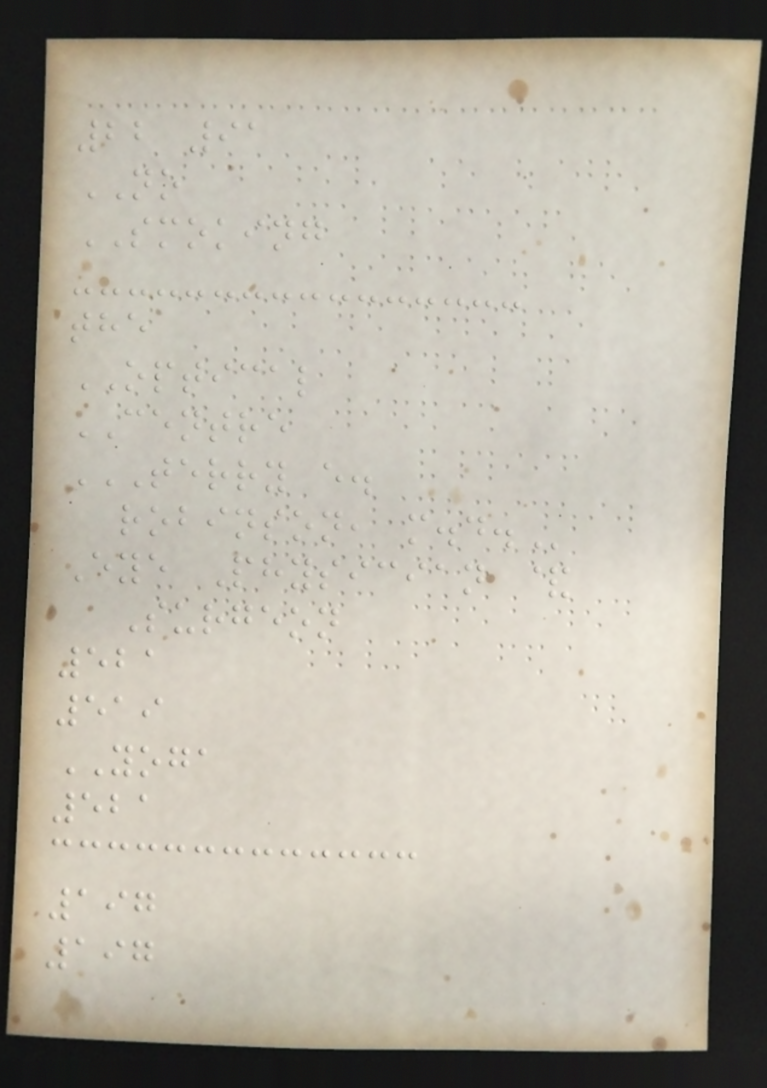22 91
NO
SMOKING
the
OPTICAL
CENTRE
TERRY E.
ROBINSON, M.D.
Eye Physician &
Surgeon
521
519
YOGA
521
197
197
